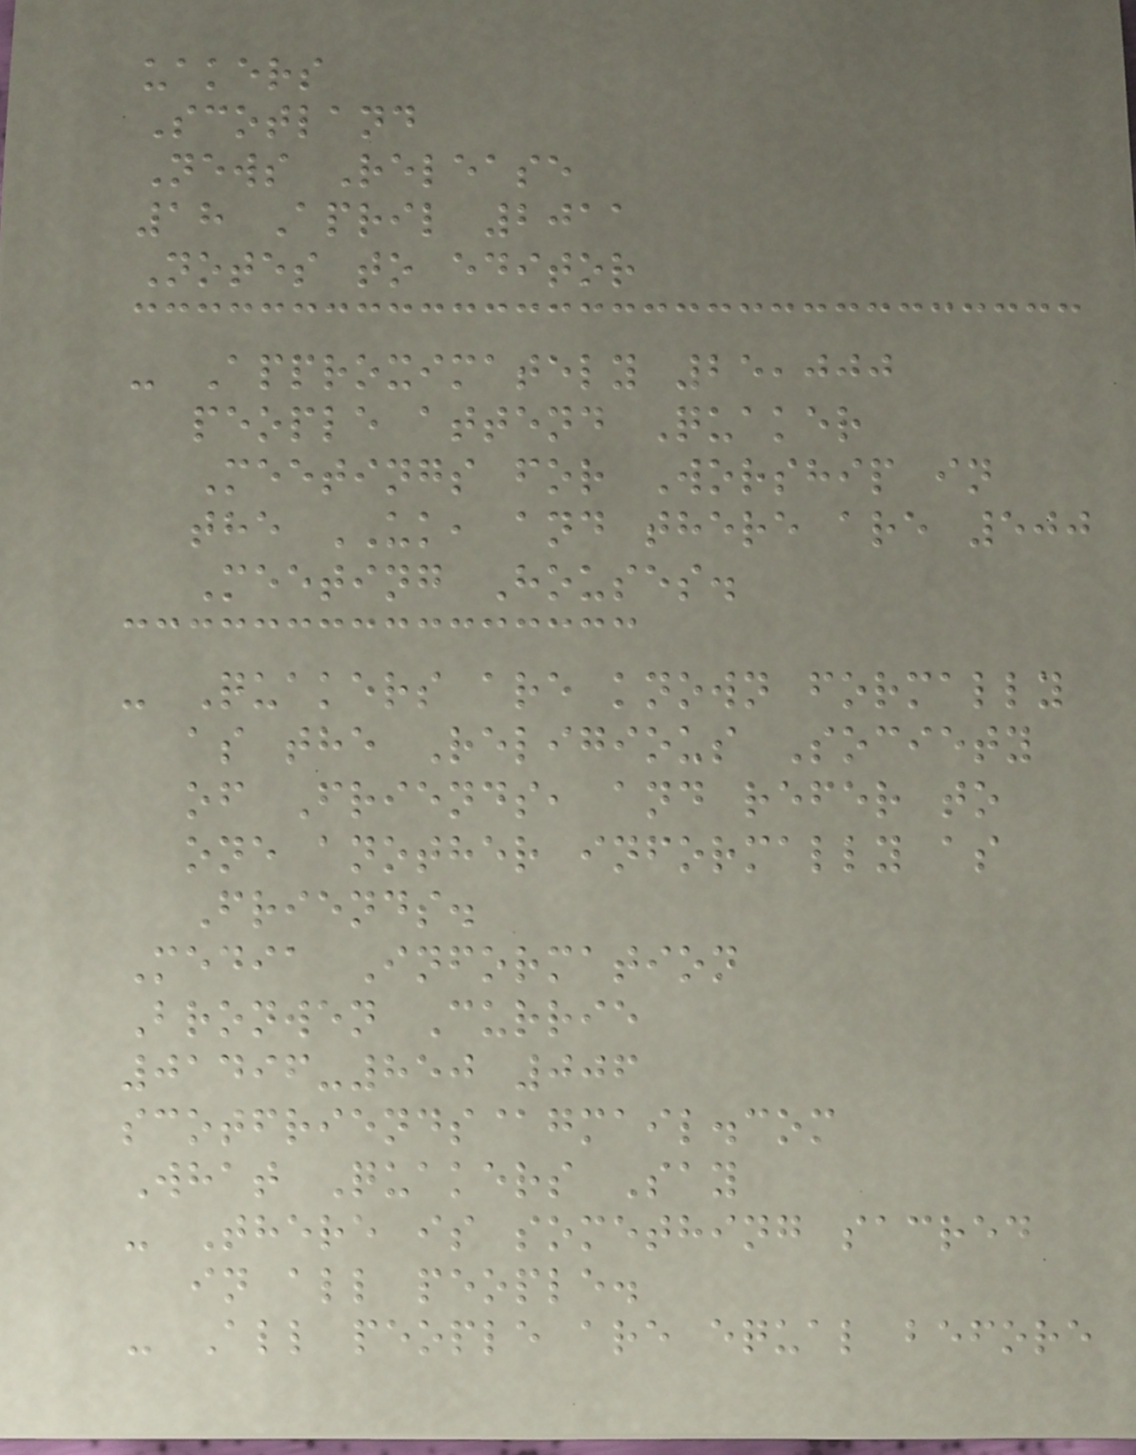uakers
Scotland
News Release
18 April 2011
Notes to editor
- Approximately 25,000
people attend Quaker
Meetings for Worship in
the UK, and there are 500
Meeting Houses.
- Quakers are known formally
as the Religious Society
of Friends, and refer to
one another informally as
Friends.
Media Information
Bronwen Currie
01496-850 006
scotfriends@gmail.com
What Quakers Say
- There is something sacred
in all people.
- All people are equal before
